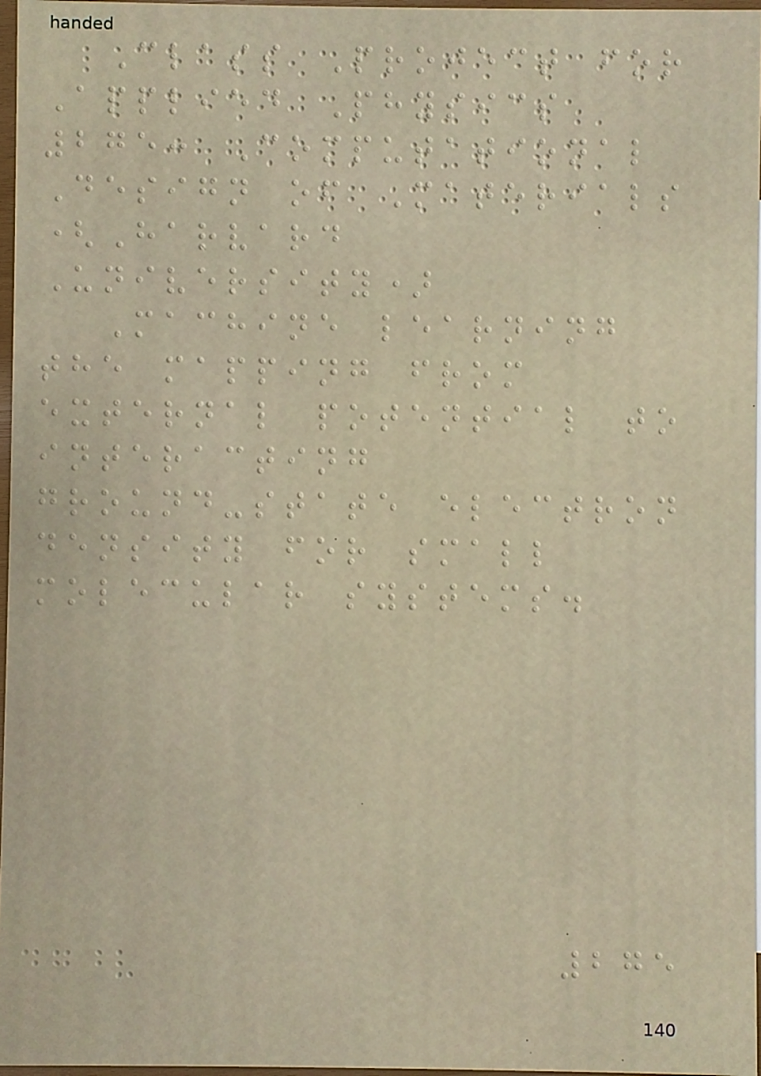Class Project for
Applied Physics
275: Computational
Design of Materials
(Harvard
University)
Machine learning
the mapping from
external potential to
interacting
ground-state electron
density for small
molecular systems.
275
